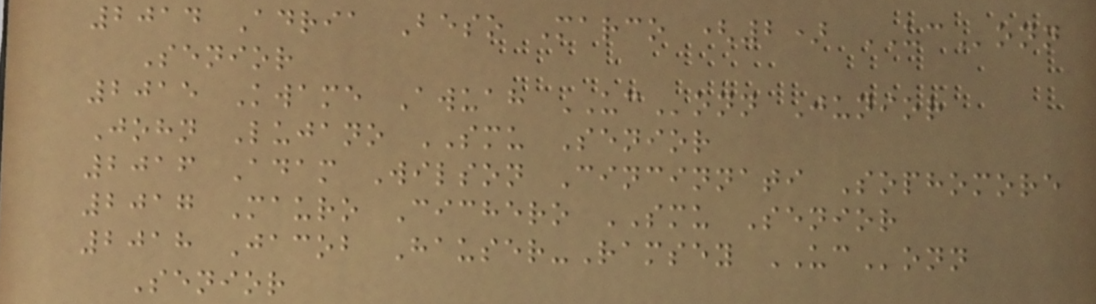2014 Adria Beso Marco (2) UConn
Senior
2015 Kwame Awuah UConn Junior
John Lujano SMU Senior
2016 Adam Wilson Cincinnati Sophomore
2017 Mauro Cichero SMU Senior
2018 Jacob Hauser-Ramsey UConn
Senior
